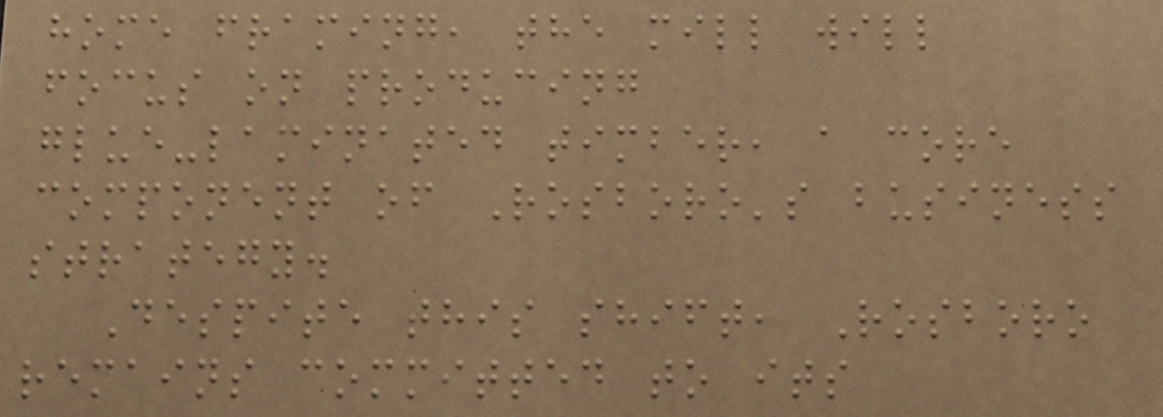home framing, the mill will
focus on producing
glue-laminated timber, a core
component of Rosboro's business
strategy.
Despite this shift, Rosboro
remains committed to its
